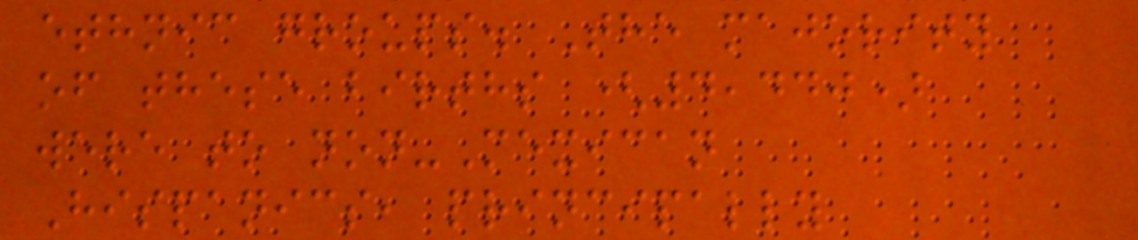ethnic groups. The majority
of these births (4,440)
were to non-Mexican
Hispanics, principally
